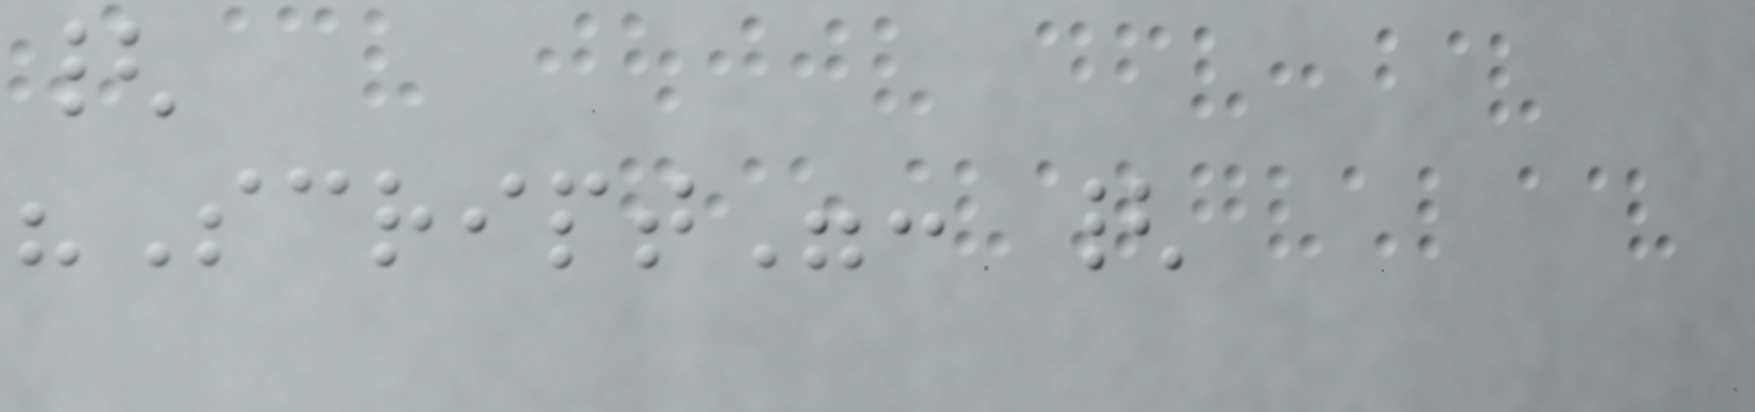{
"Script": {
